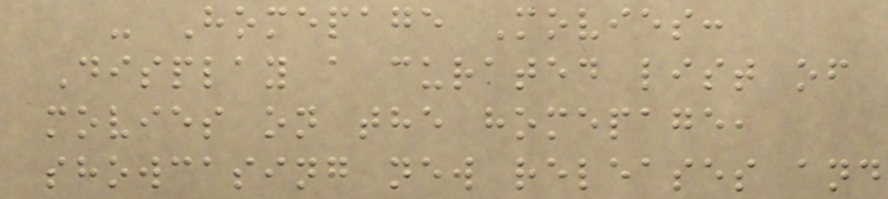- Homepage Movies:
Display a curated list of
movies on the homepage,
showcasing new releases and
